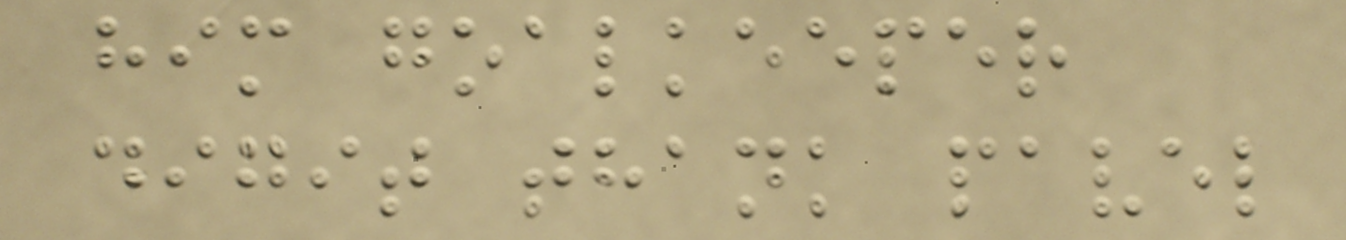him goalkeeper
digit thank pavel
